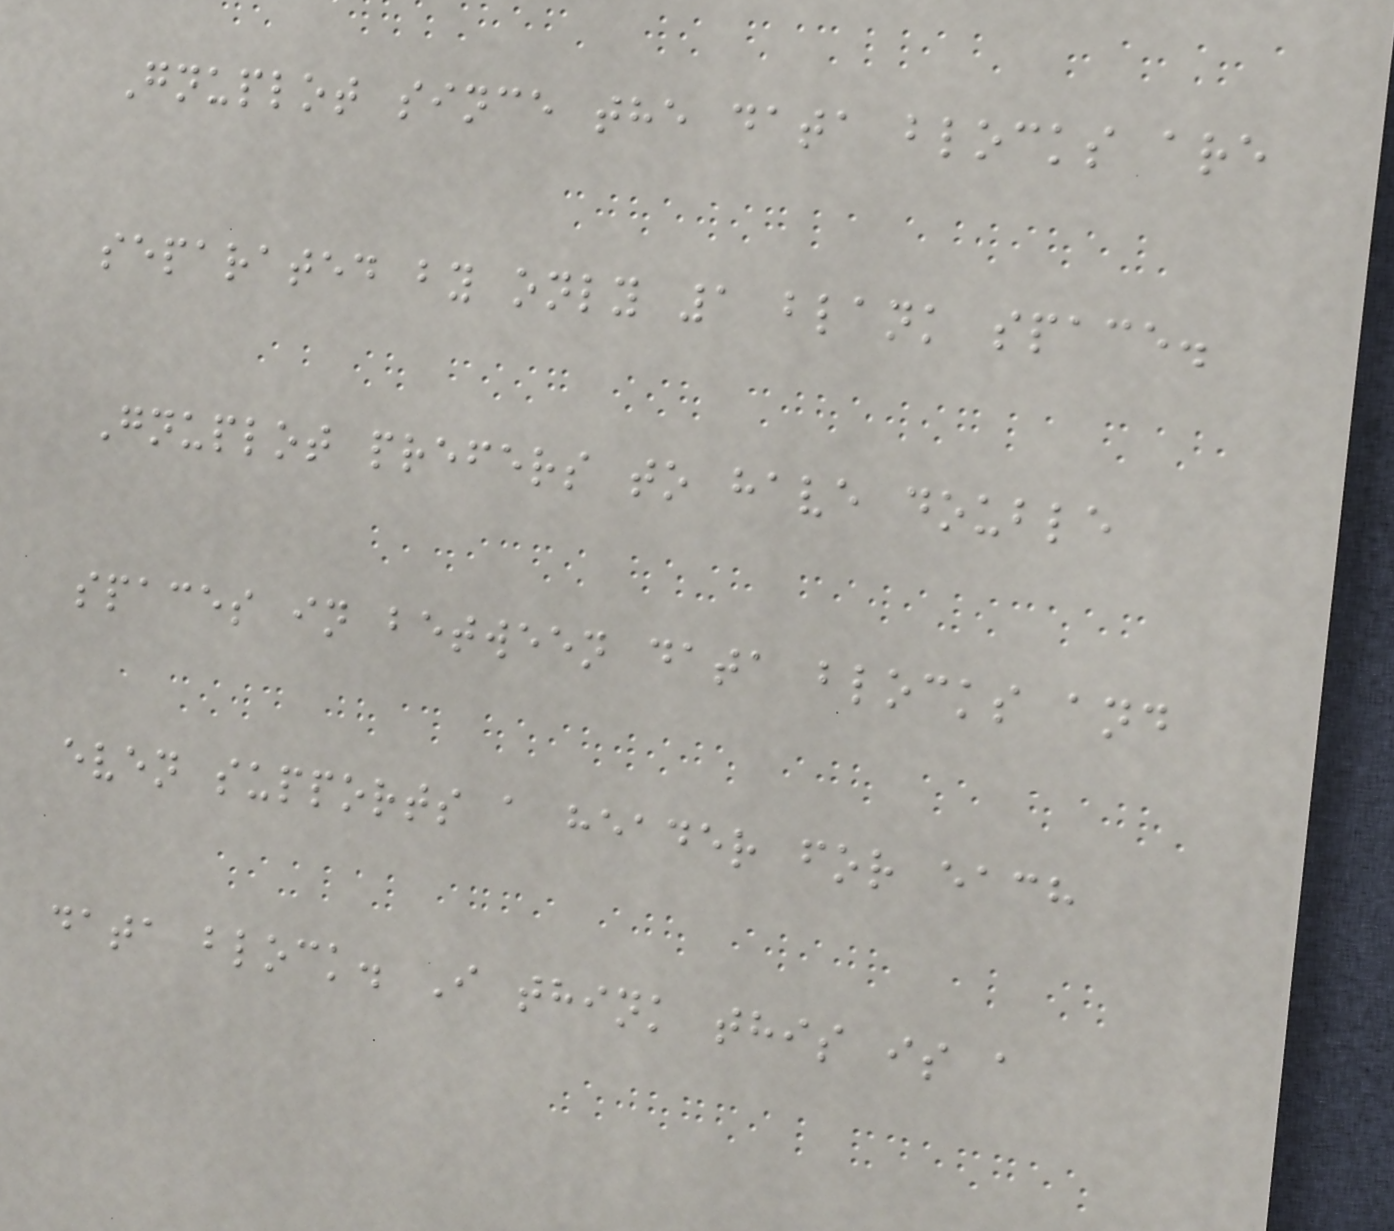Gnuplot since the data blocks are
separated by only 1 blank space.
Gnuplot prefers to have double
spaces in between data blocks and
even supports a header for each
data block. I think this is a
